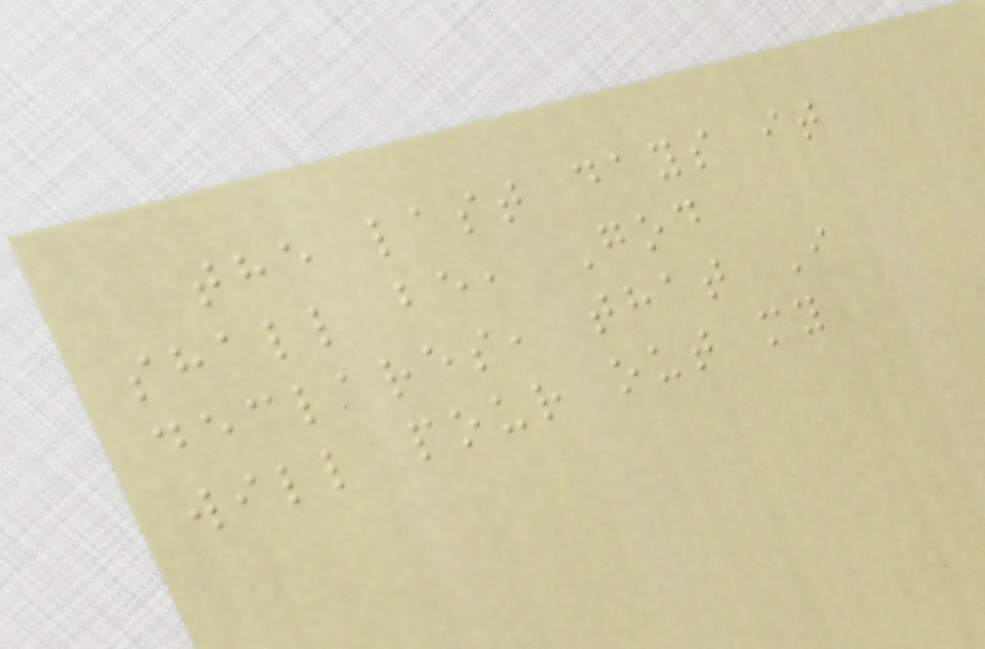the last days it
shall be, God
declares, that I
will pour out my
